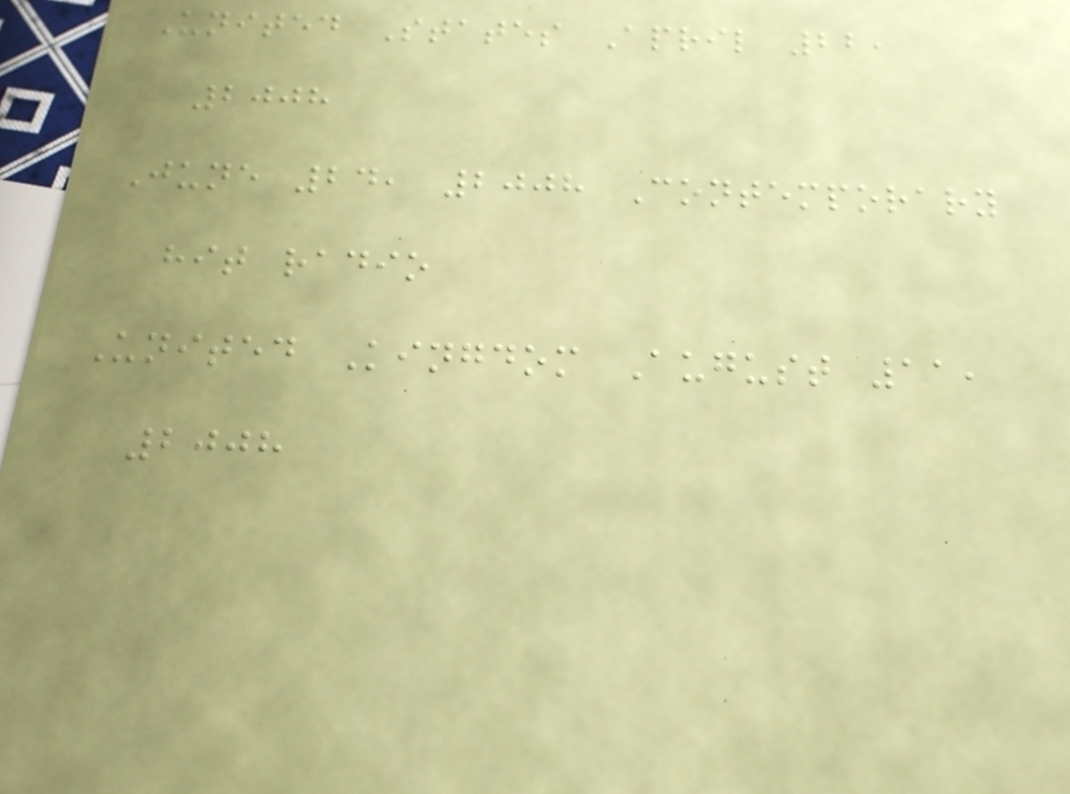United States April 22,
2008
June 24, 2008 Contemporary
hit radio
United Kingdom August 11,
2008
